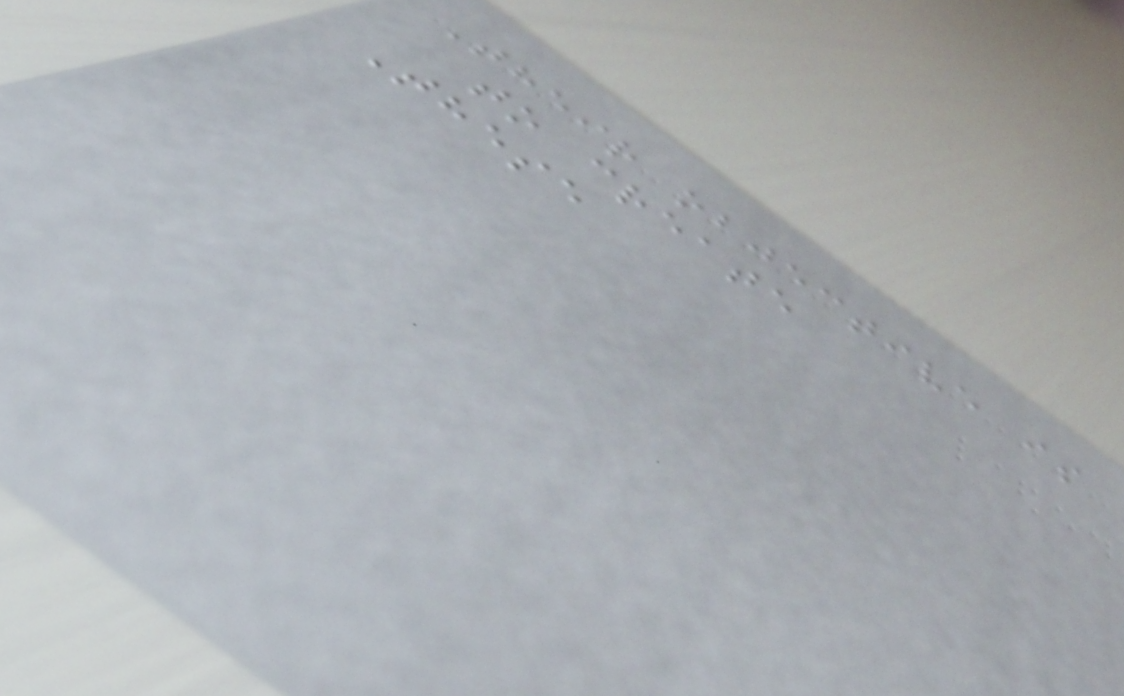Their objective is
to create
These
